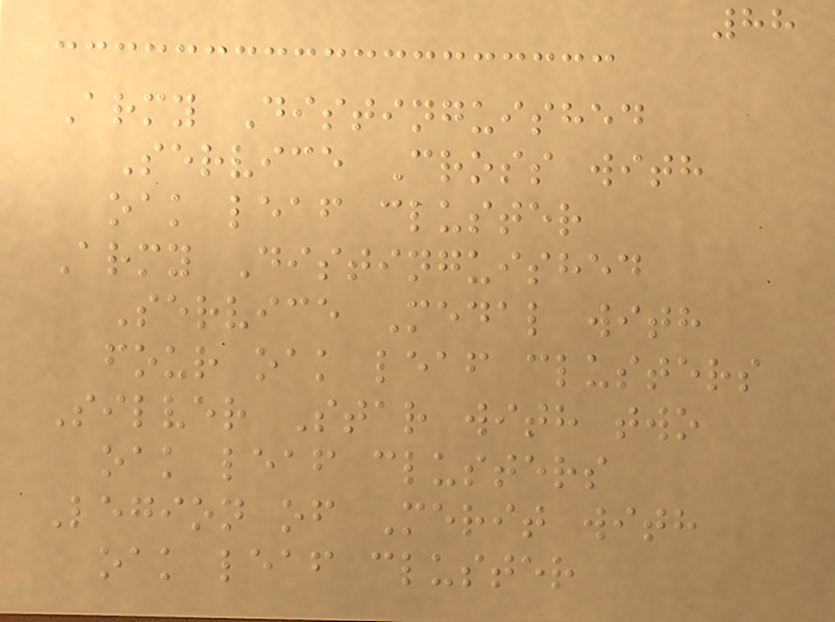88
Army Distinguished
Service Cross with
oak leaf cluster
Army Distinguished
Service Medal with
four oak leaf clusters
Silver Star with two
oak leaf clusters
Legion of Merit with
oak leaf cluster
